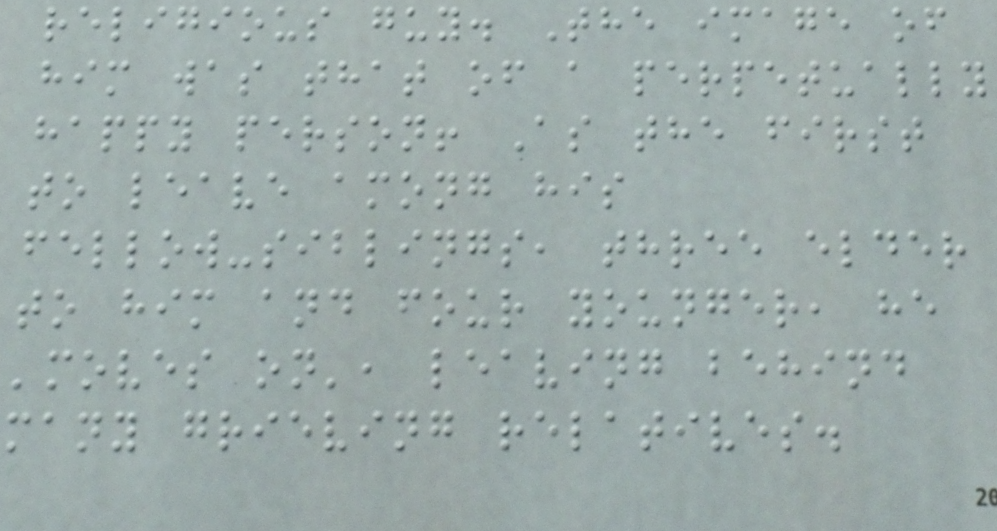religious guy. The image of
him was that of a perpetually
happy person! As the first
to leave among his
fellow-siblings, three elder
to him and four younger, he
'moves on', leaving behind
many grieving relatives.
